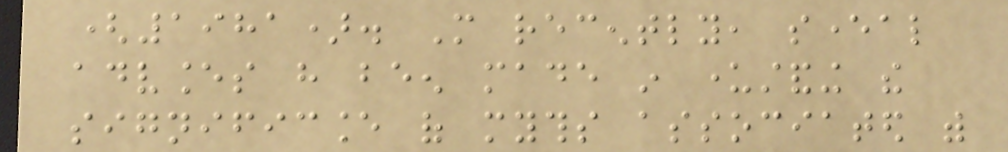(1981). More recently, several
advances have been made in understanding the
significance of myths associated with
